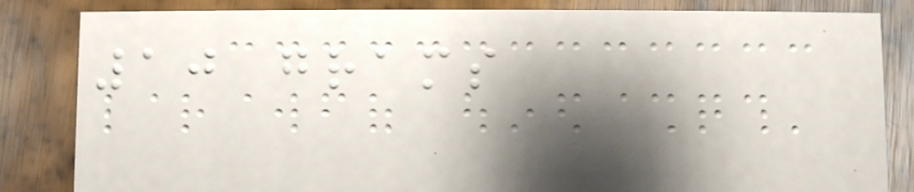10 grams
